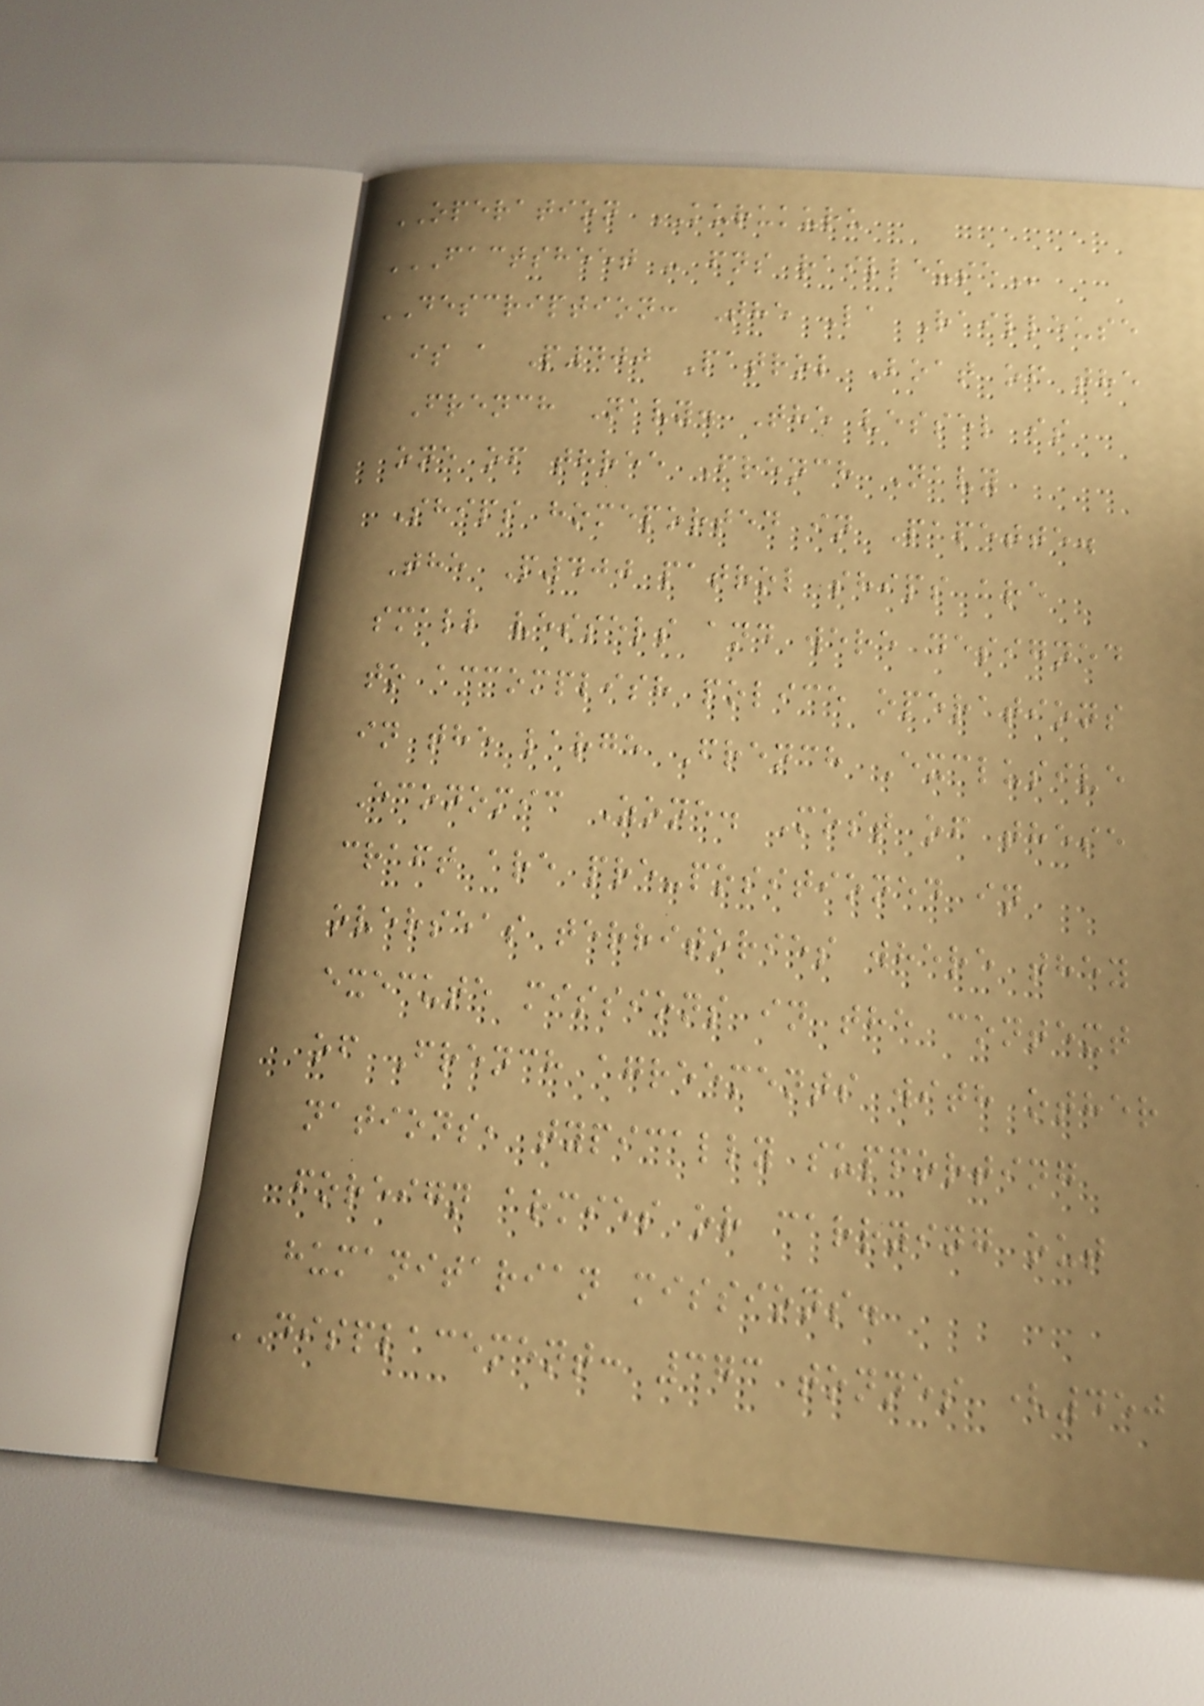OPERATION KURUKURU
FACTSHEET - FNS RAILLEUSE
DESCRIPTION: The La Railleuse
is a P400 Patrol Boat of the
French Navy. The vessel is
one of three French Navy
Ships homeported in Papette.
The P400 patrol ships are
small vessels and were designed
to accomplish police operations
in the large French Exclusive
Economic Zone. Most of these
craft are pre-positioned in
overseas territories where they
execute missions in the context
of French agreements with other
nations, typically supporting
foreign armies or carrying out
humanitarian missions.
DISPLACEMENT: 373 tonnes (450
